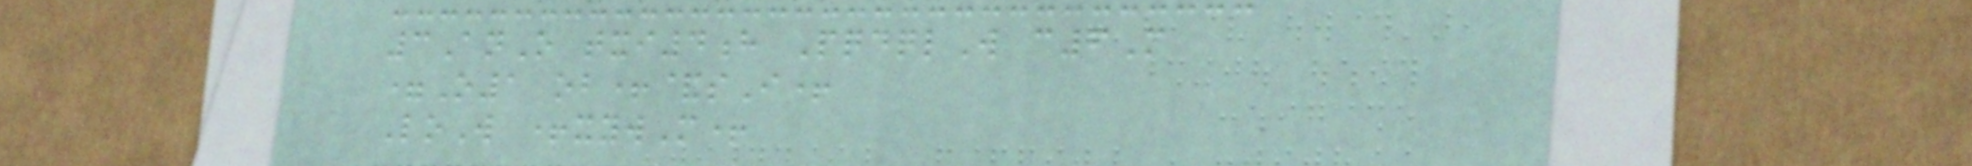3AnO txi4h PqdqlW c6M
=O1 ob+&sI+
LoW +xywM+
